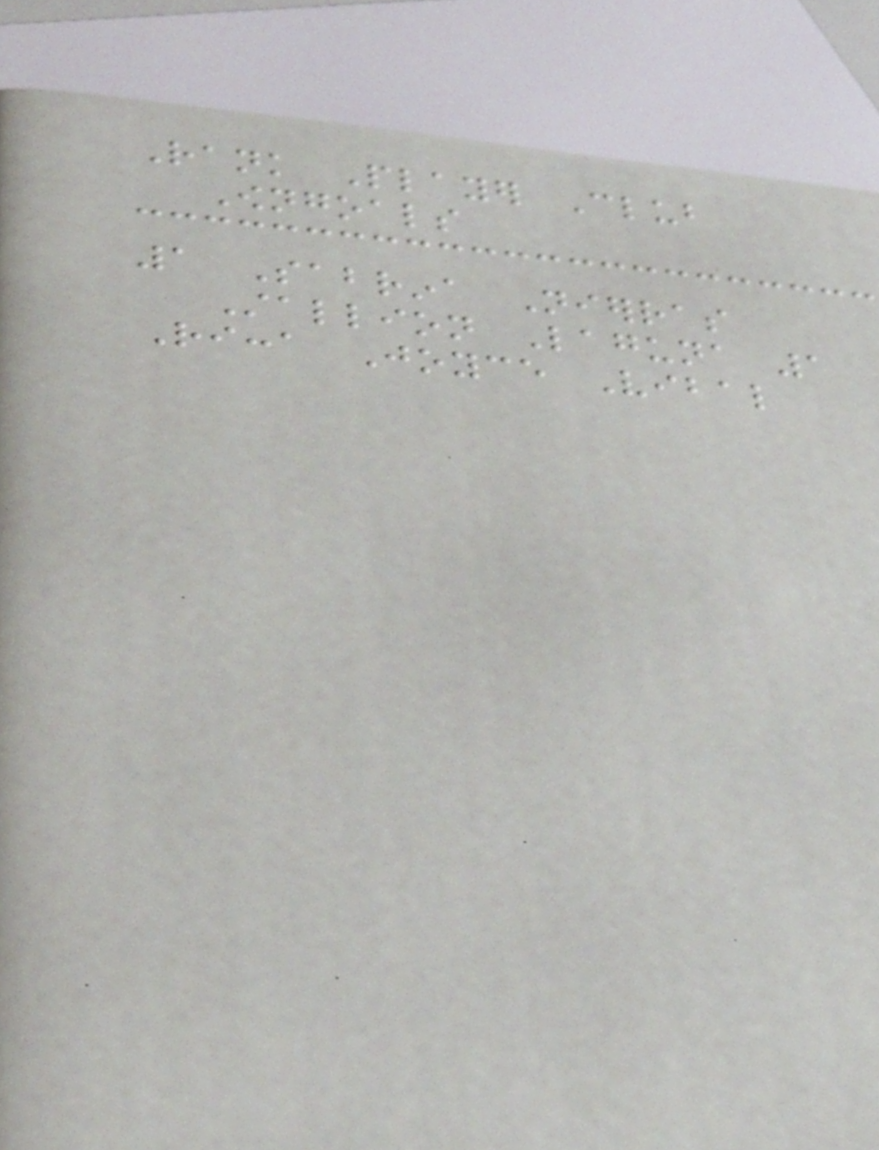Rank Player Club
Owngoals
1 Sabrina Nierras
Stallion Laguna 1
Ricca Joyce Vibal
